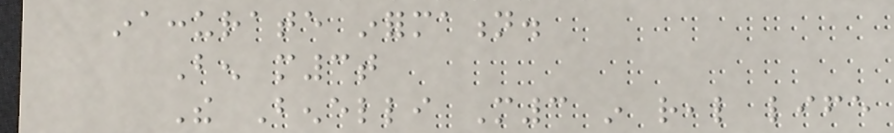inaccurate information.
Ben m3t
The Benelli M3 in real life
